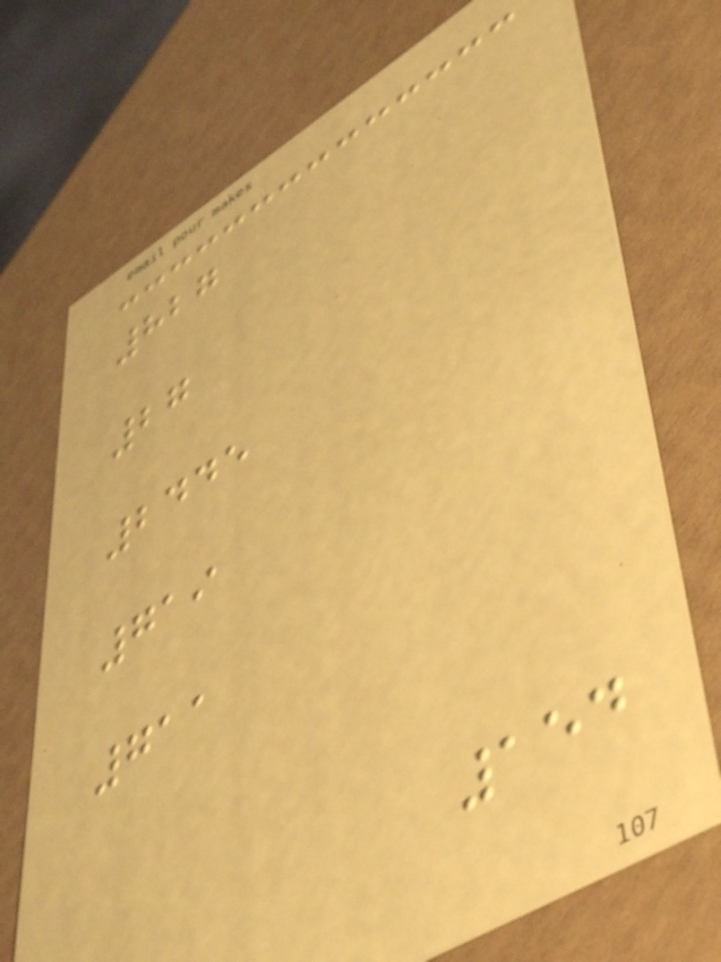827
27
2445
719
711
154
